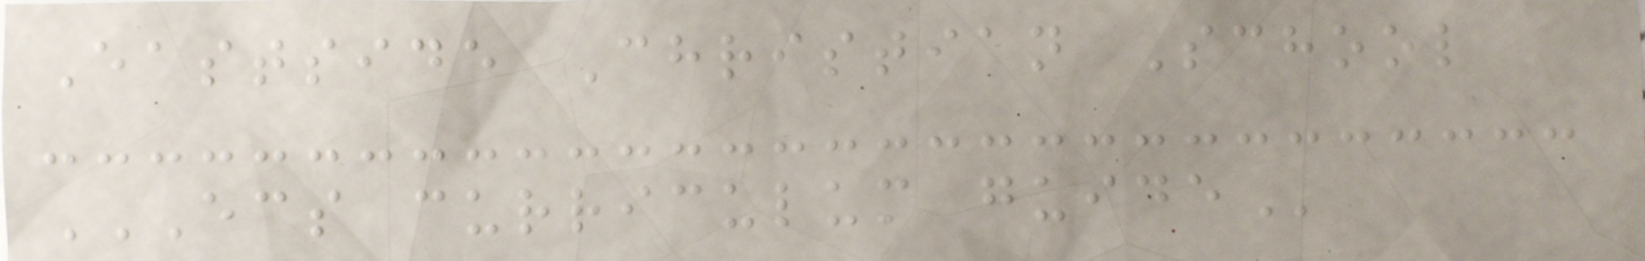Eastside Christian School
ECS CURRICULUM GUIDE
